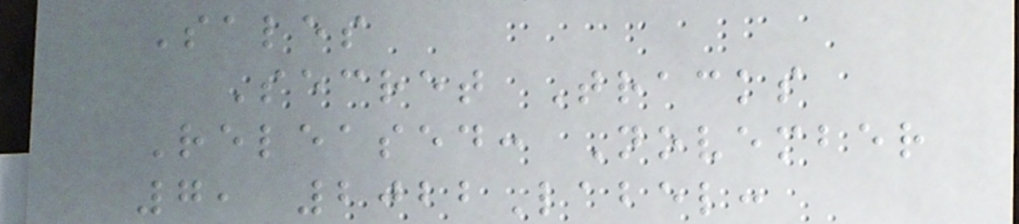Sales
Secret Tracks
Released: November
7, 2022Label:
